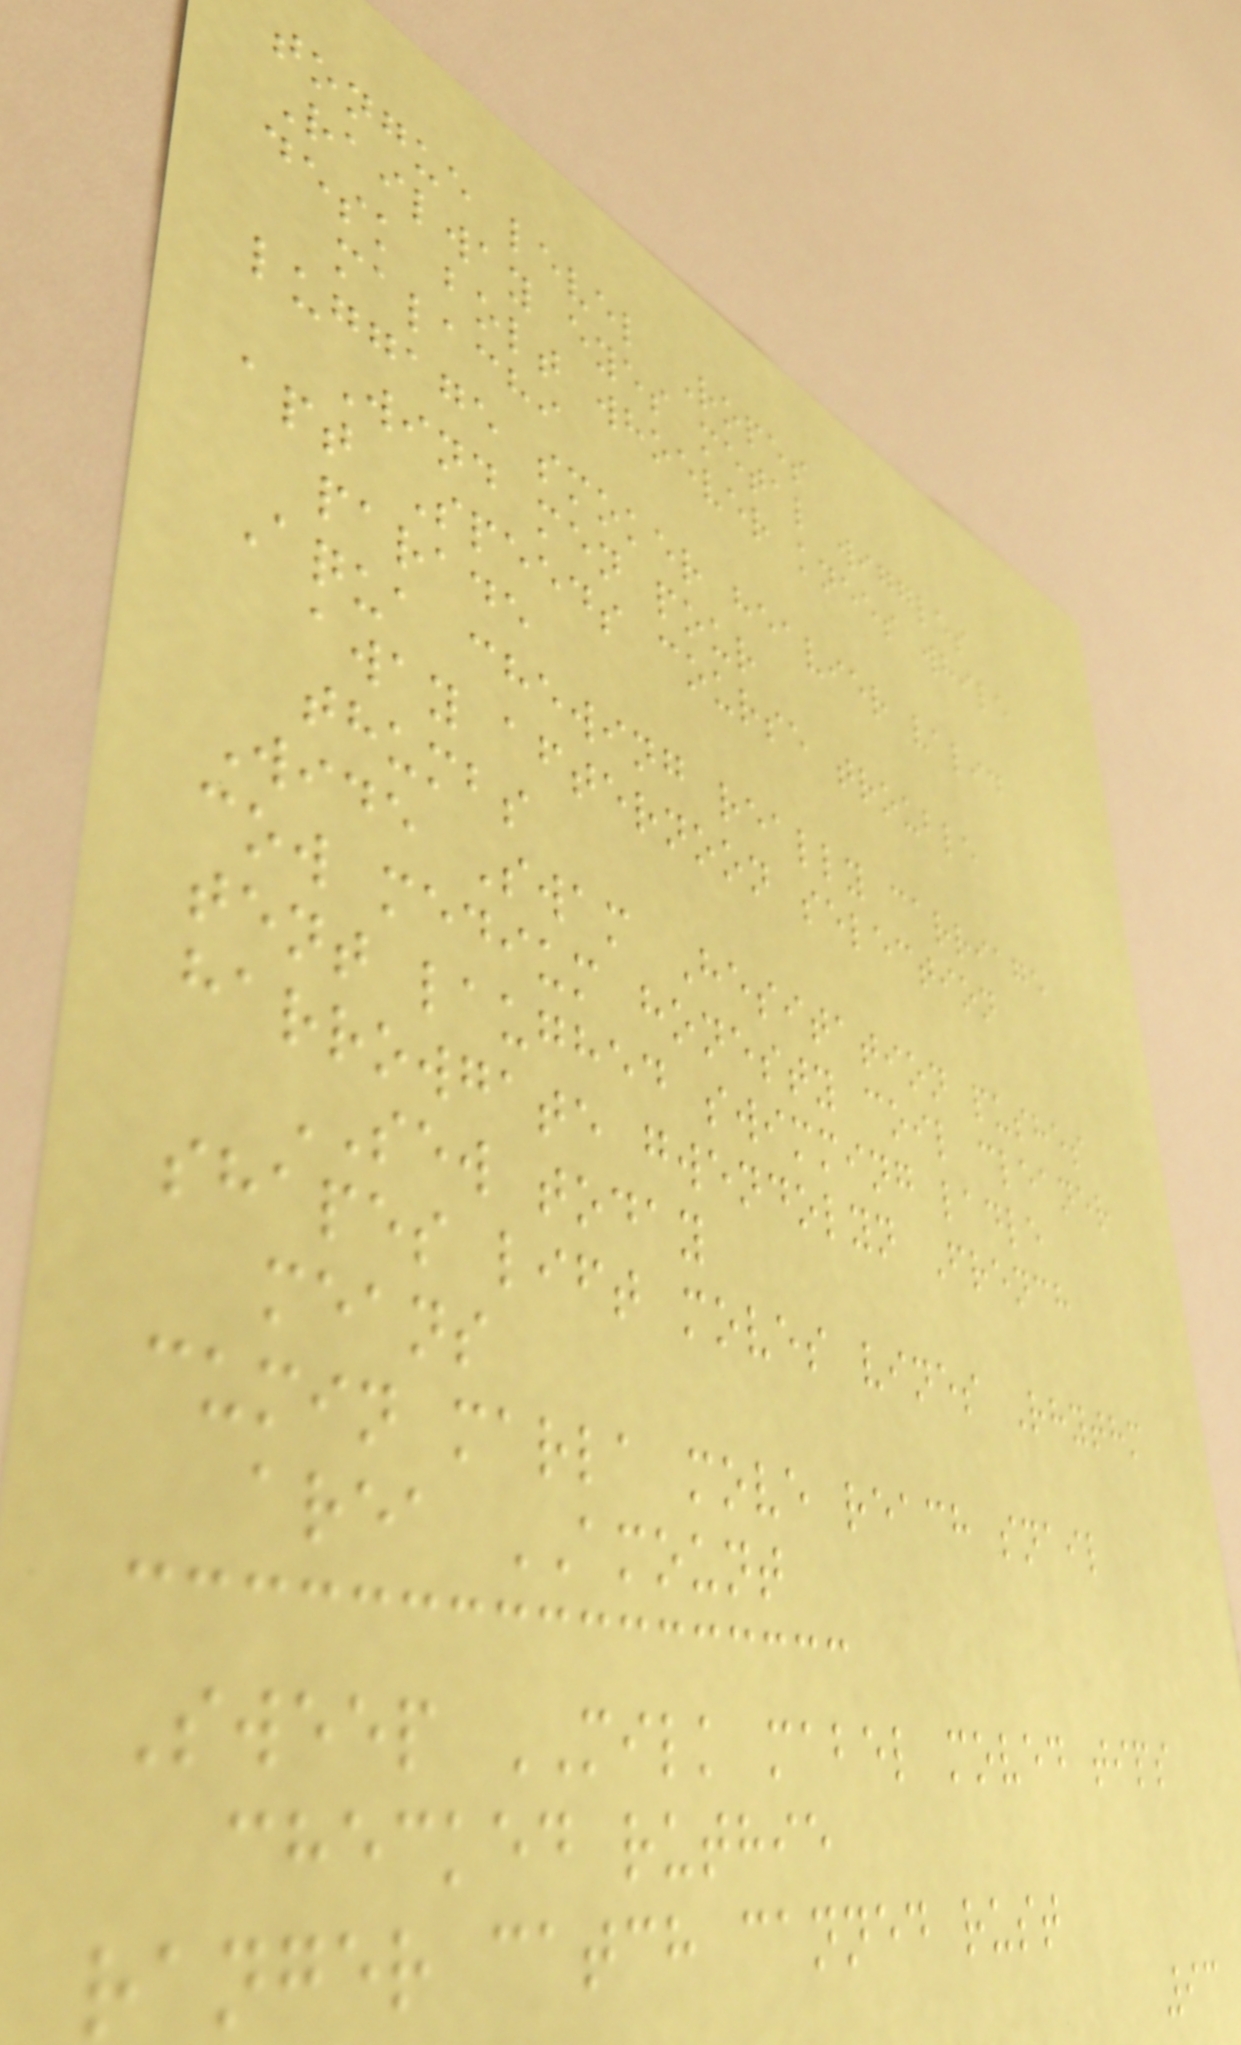tongue level Ropes
Railway eyes metal wiggles
desk bolt whoever knees while
malachi
luggage smoker heavier valid
Wind men pour
apt Speeds course trouble
parade
Aqua chewing really carriage
away afternoon selection
thumbs
Wide Swam Hesitation pushes
cow medium honesty coil cleaner
tent laughed swimming ladle
harrowgate gwendolyn French
SEW today
shapes lift moves vines Rhythm
means
cumin marla move reach snail
area AMOUNT
Sweep MILK mabel moved tips
checked ruthie
ranger catch canned rust
93
